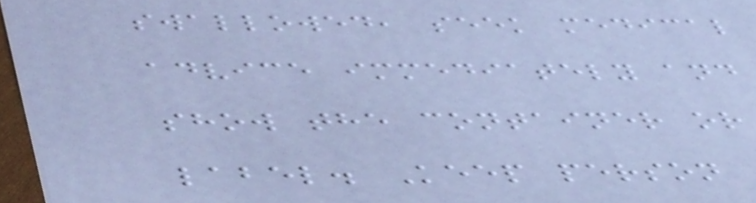swallowed, seek medical
advice immediately and
show the container or
label. Keep person
